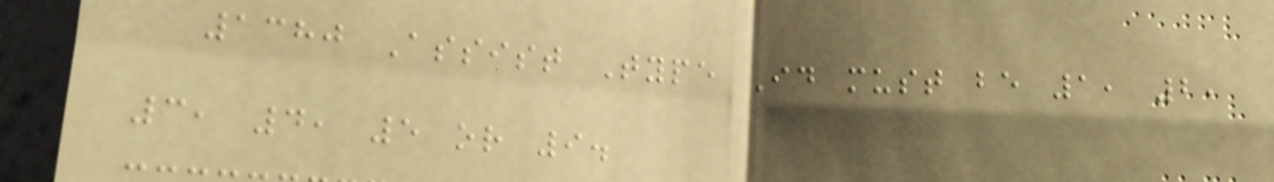1380 Assist Type Id must be 1, 2,
3, 4, 5 or 9.
